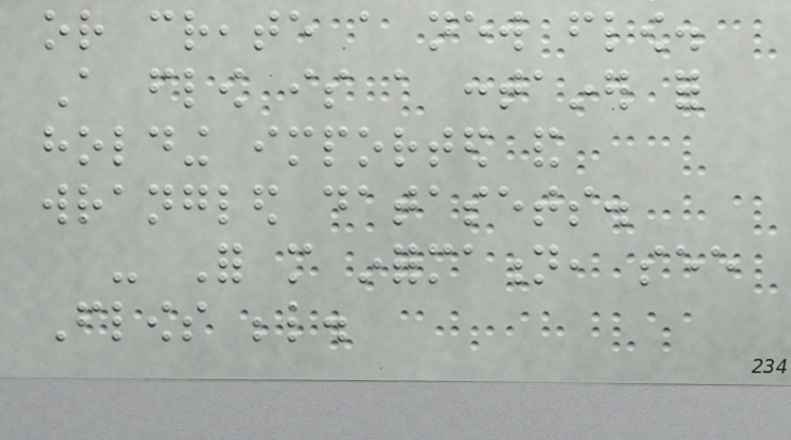or create a new flow.
A flow is a container for
holding imported and
wrangled datasets.
- For more information, see
Flows below.
